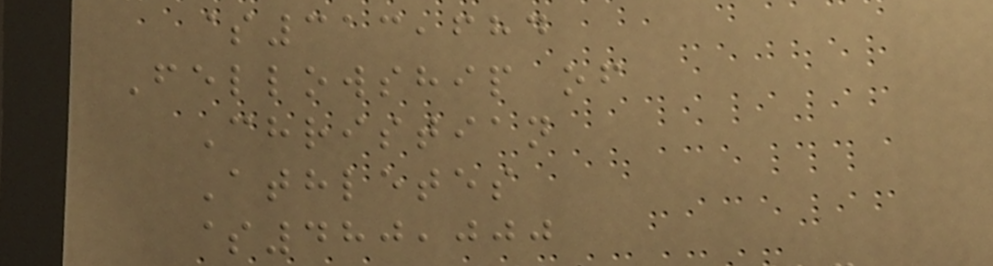$313,684
Fellowship of
Christian
Athletes
$480,000
